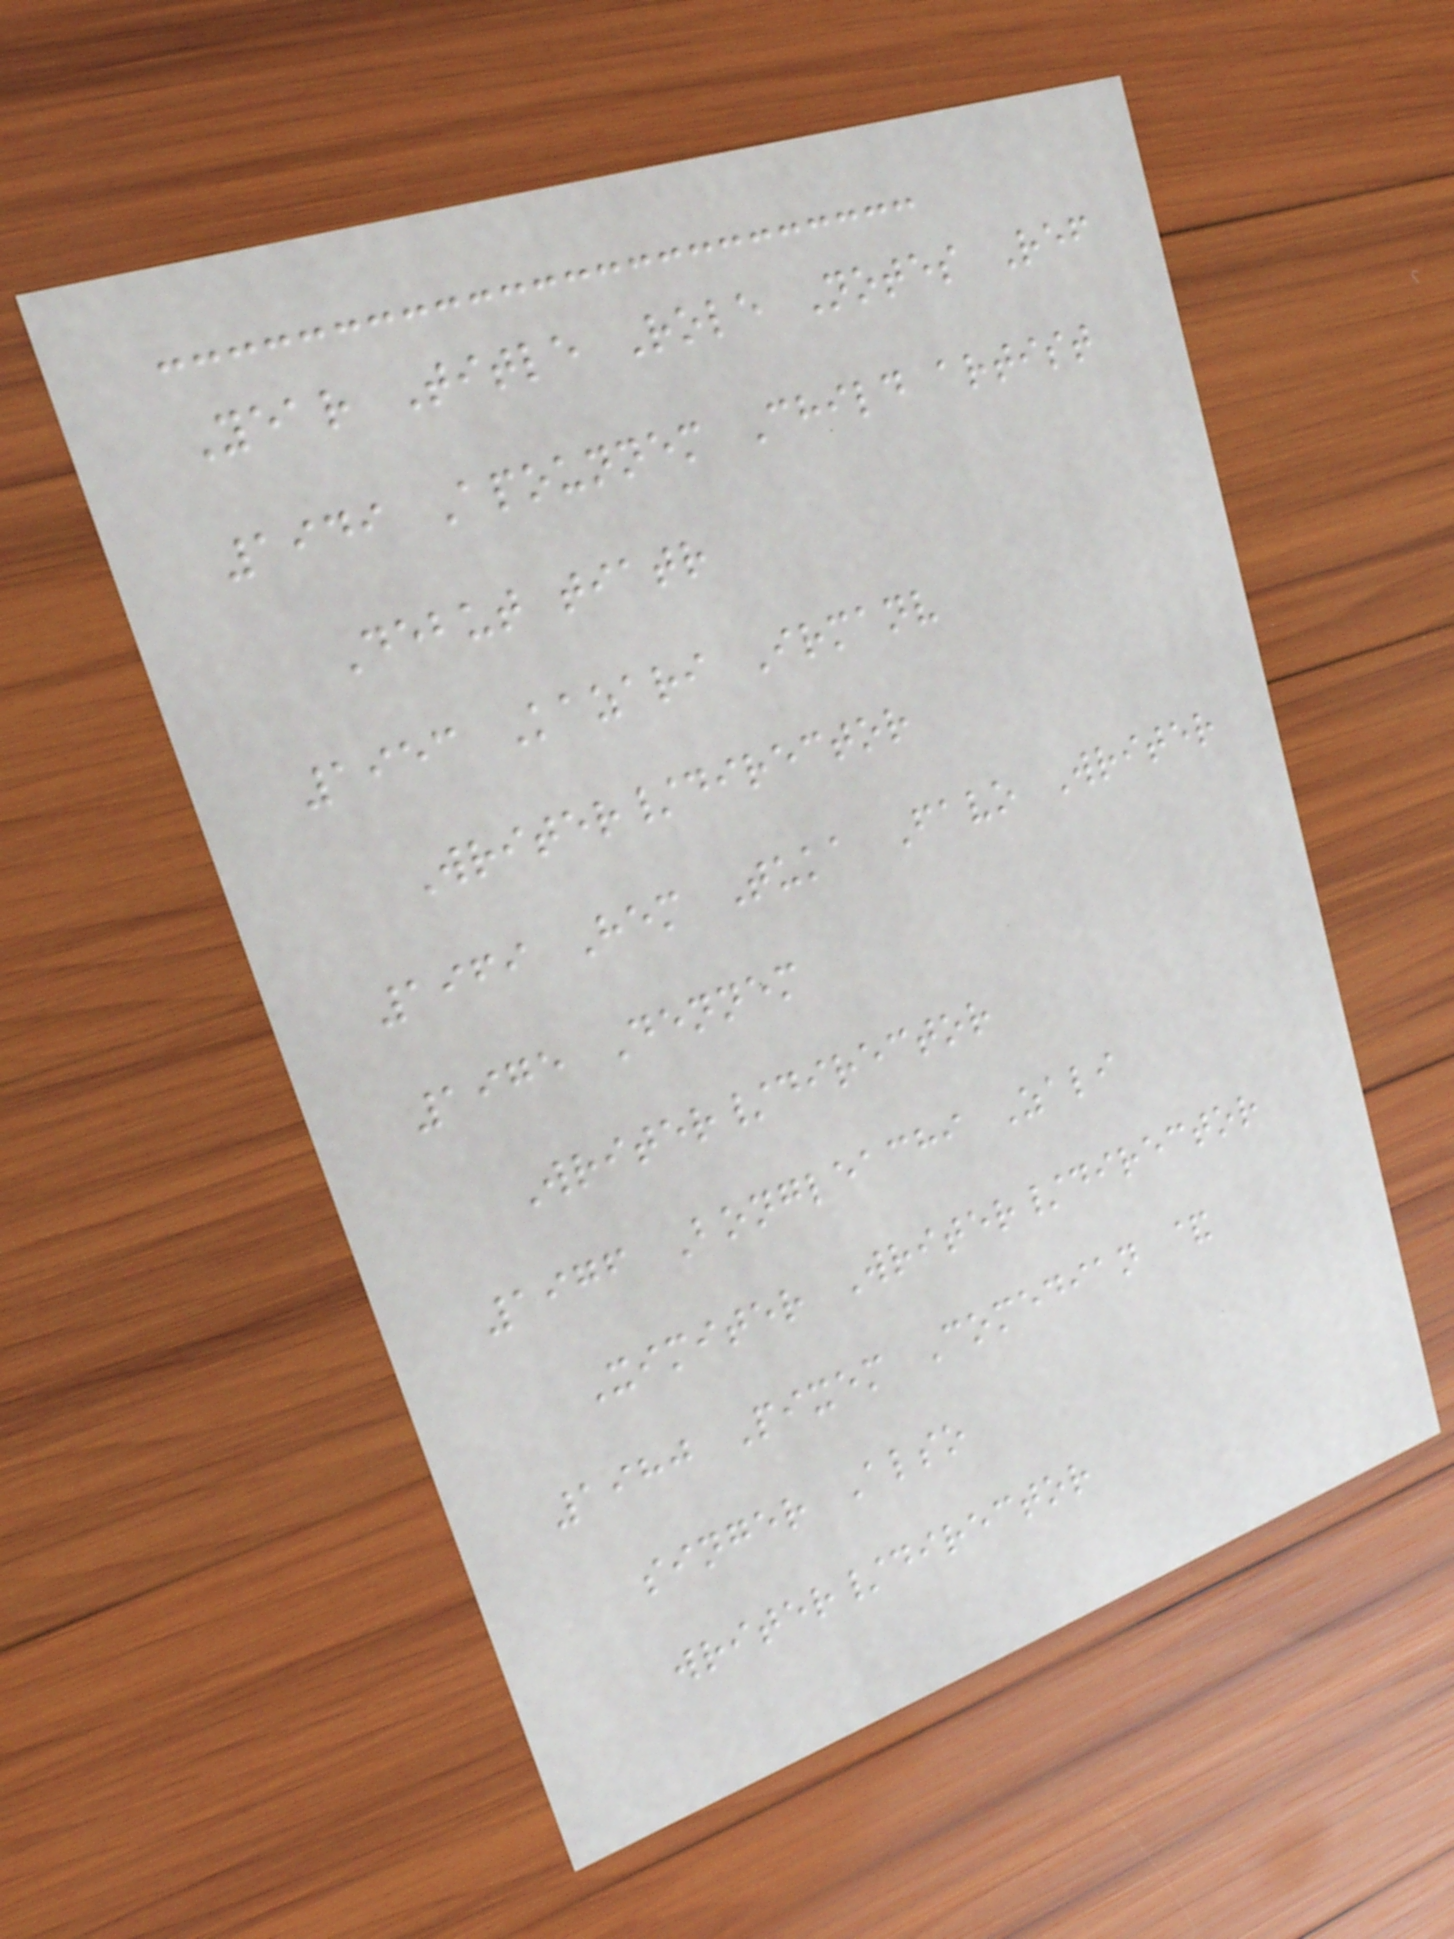Year Title Role Notes Ref
1949 Apounnem Child artist
Debut tiatr
1953 Kazari Irmanv
Writer/director
1969 Hem Tuka Favo Writer
1975 Dennem
Writer/director
1976 Bongleachi Zali
Ximiter Writer/director
1980 Pixem Comedian &
singer Also
writer/director
